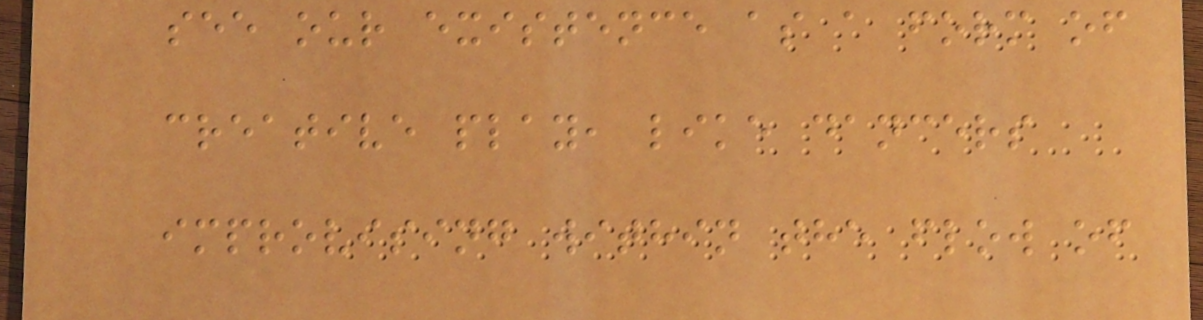see our existence as a form of
creative play, like dancers
improvising within the flow of
